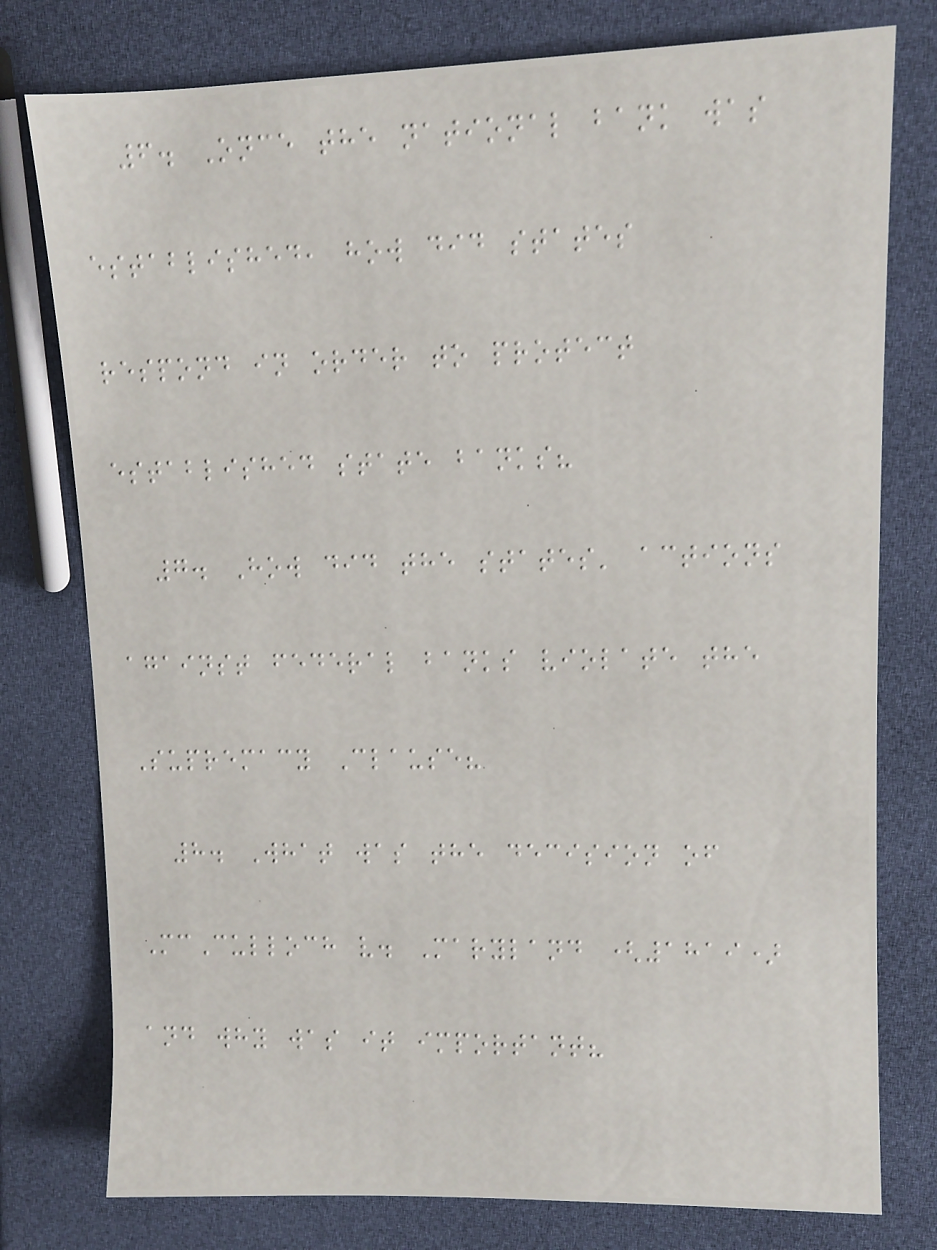6. Once the national bank was
established, how did states
respond in order to protect
established state banks?
7. How did the states' actions
against federal banks violate the
Supremacy Clause?
8. What was the decision of
McCulloch v. Maryland (1819)
and why was it important?
